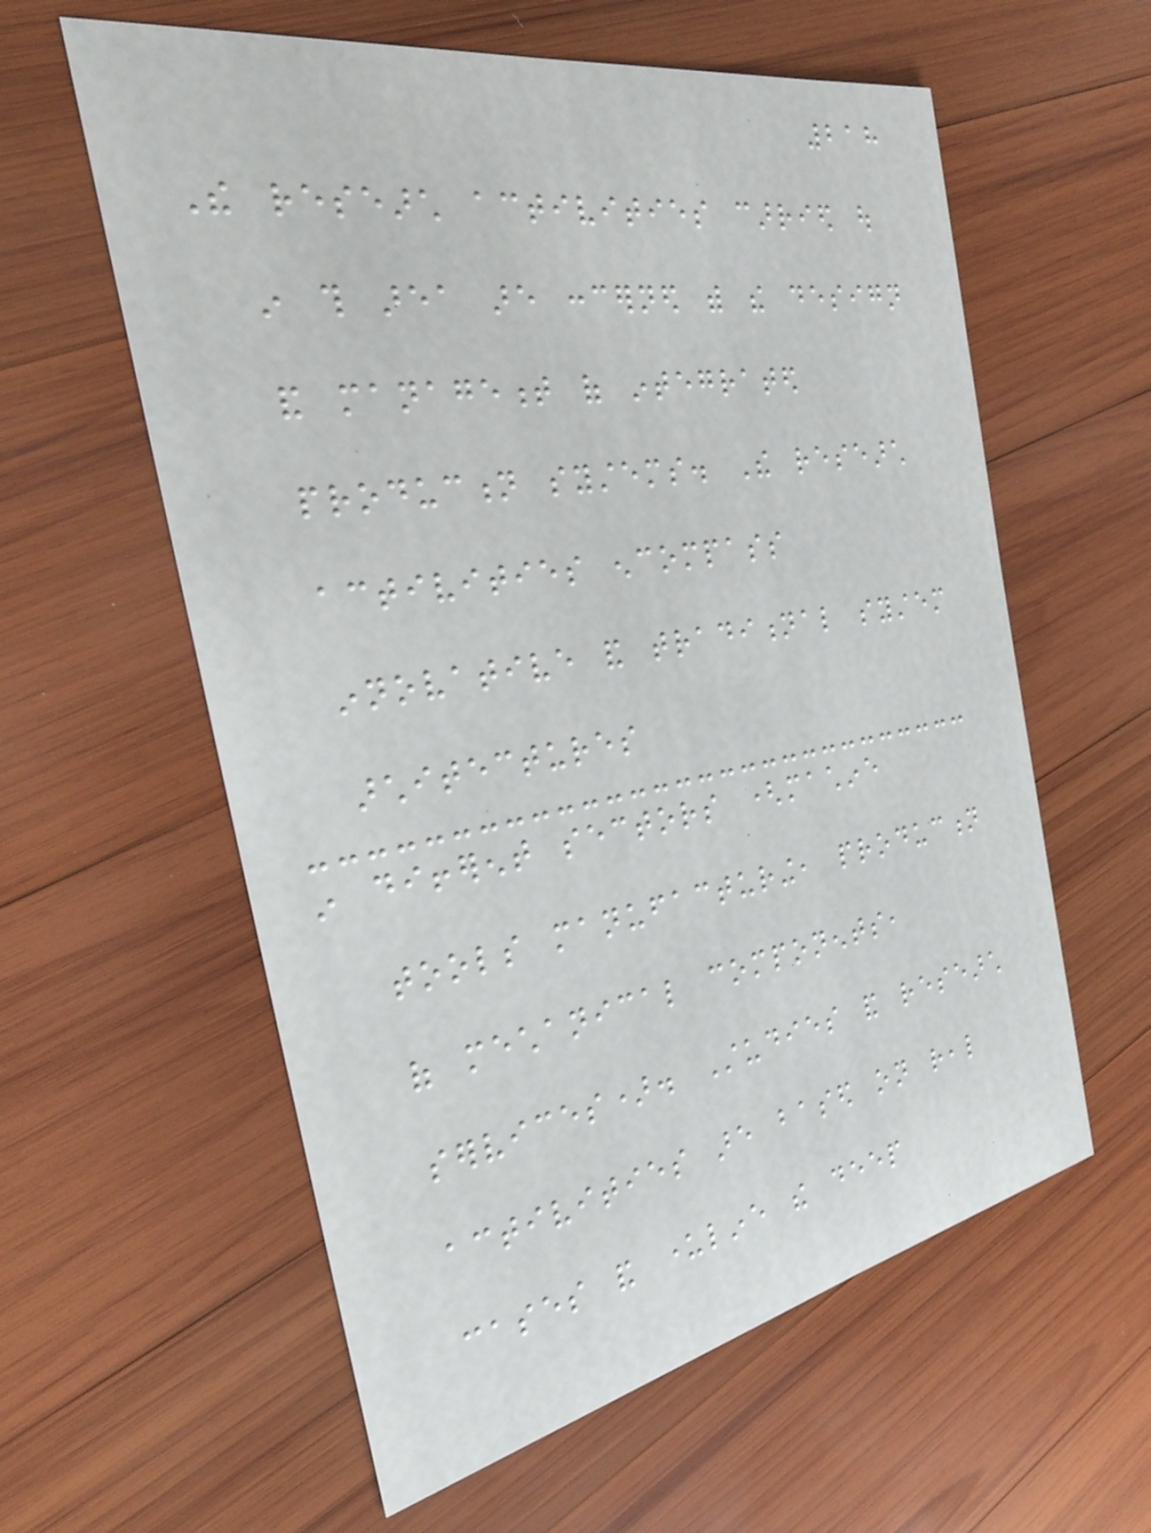218
The research activities carried out
in this area are concerned with the design
and management of integrated
production systems. The research
activities encompass
innovative and traditional system
architectures
in different sectors (machine
tools manufacturing, production
of mechanical components,
services). Studies and research
activities are based on real
cases and underline the deep
